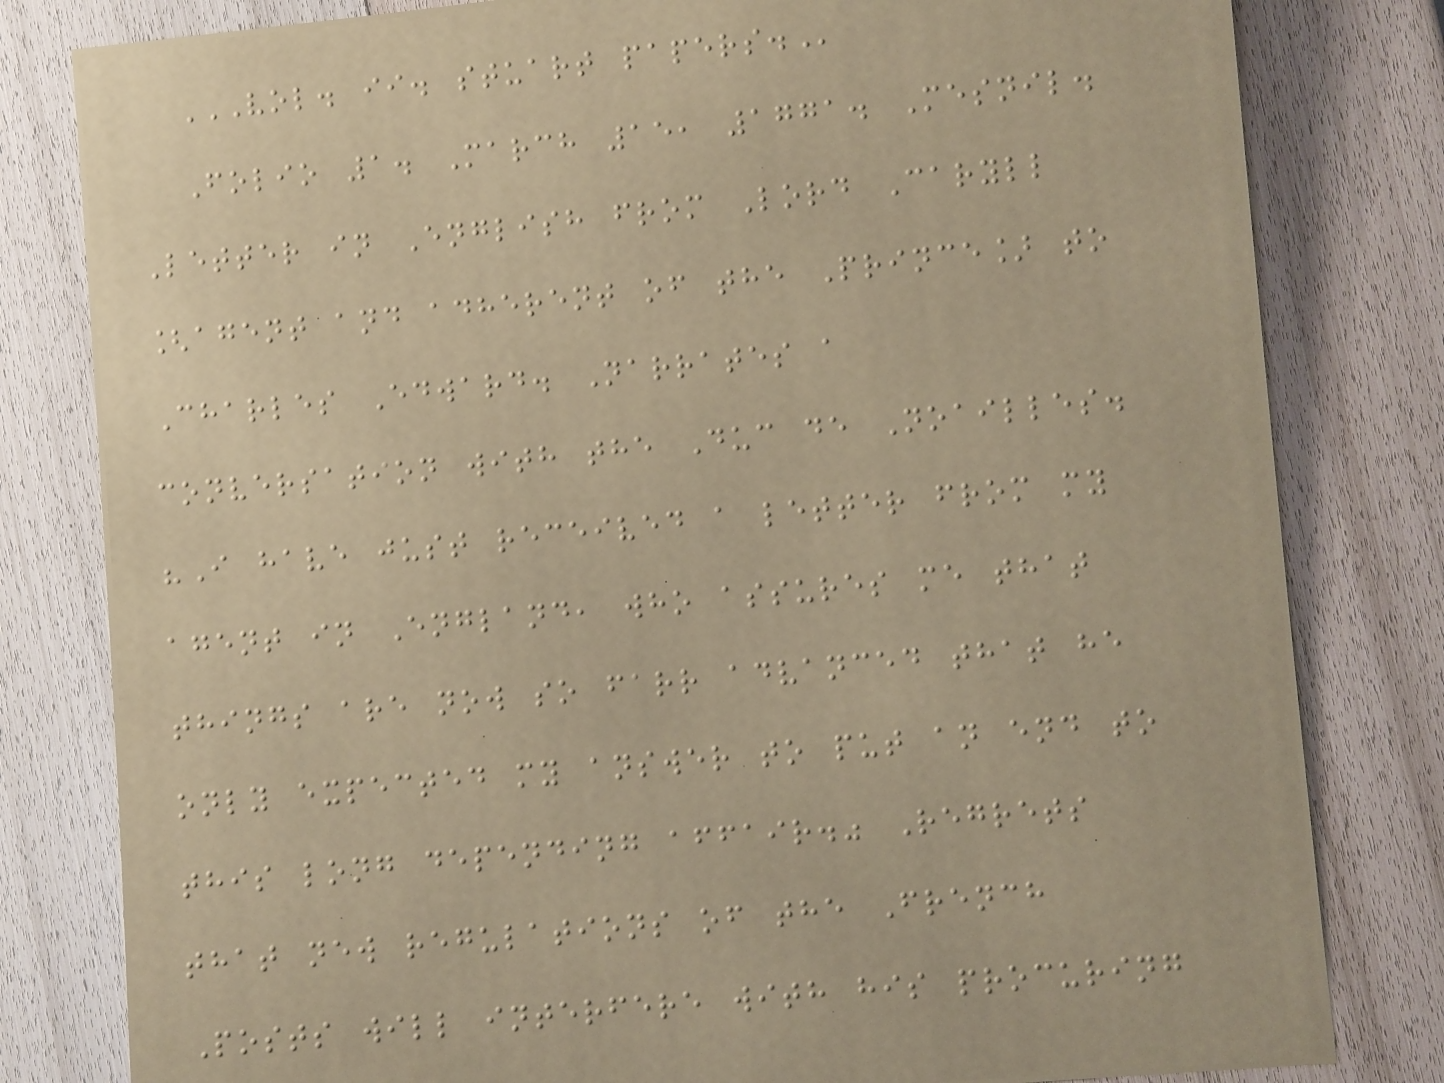VOL. II. STUART PAPERS.
Folio 1. March 15, 1771. Mesnil.
Letter in English from Lord Caryll
[agent and adherent of the Prince] to
Charles Edward. Narrates a
conversation with the Duc de Noailles.
"I have just received a letter from my
agent in England, who assures me that
things are now so farr advanced that he
only expected my answer to put an end to
this long depending affair." Regrets
that new regulations of the French
Posts will interfere with his procuring
